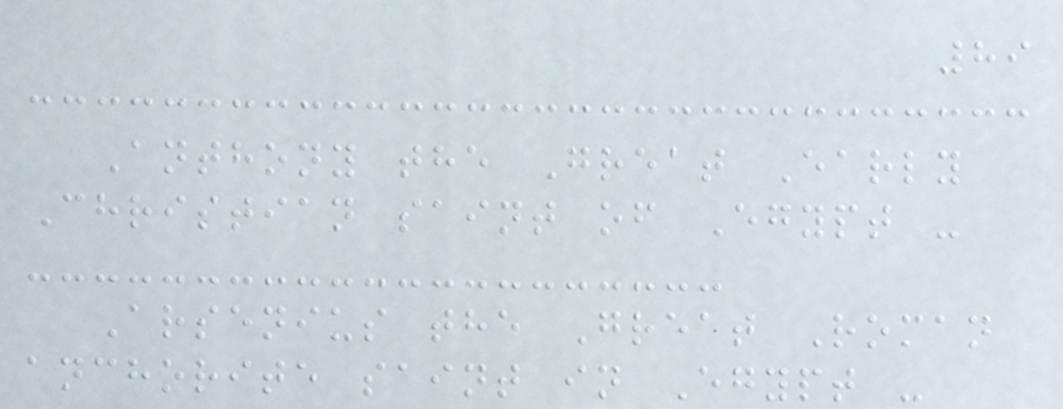89
Anthony the Great Early
Christian saint of Egypt -
Arsenius the Great Roman
anchorite saint in Egypt -
